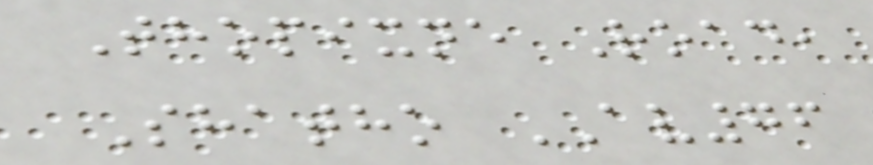Thopixne Road,
Shatho AV76
